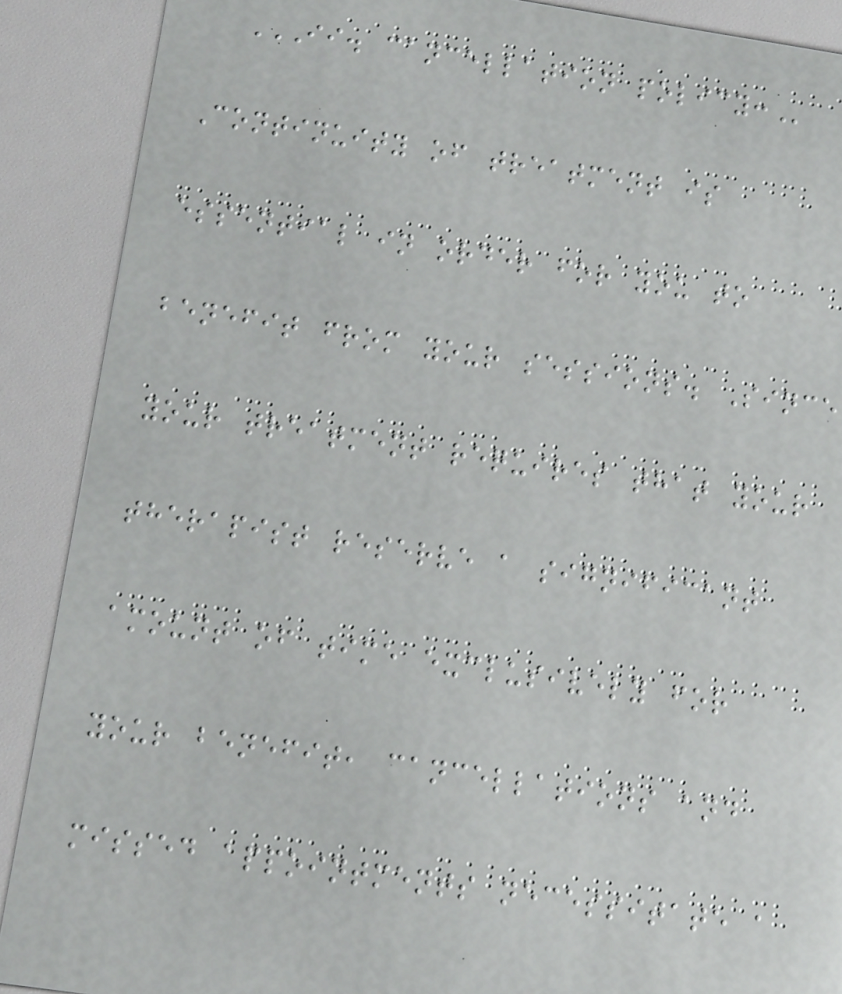II. CANCELLATION POLICY:
Continuity of treatment is
essential in order for you to
benefit from your sessions. Since
your treatment requires that your
therapist reserve a significant
amount of time exclusively for
your benefit, cancellations and
missed appointments necessitate a
